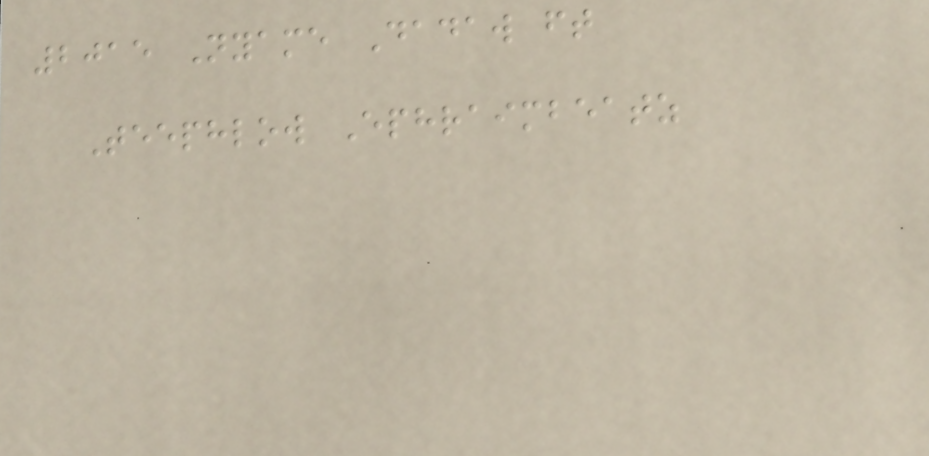2015 Nyame Dadaw ft
Teephlow Ephraimbeatz
